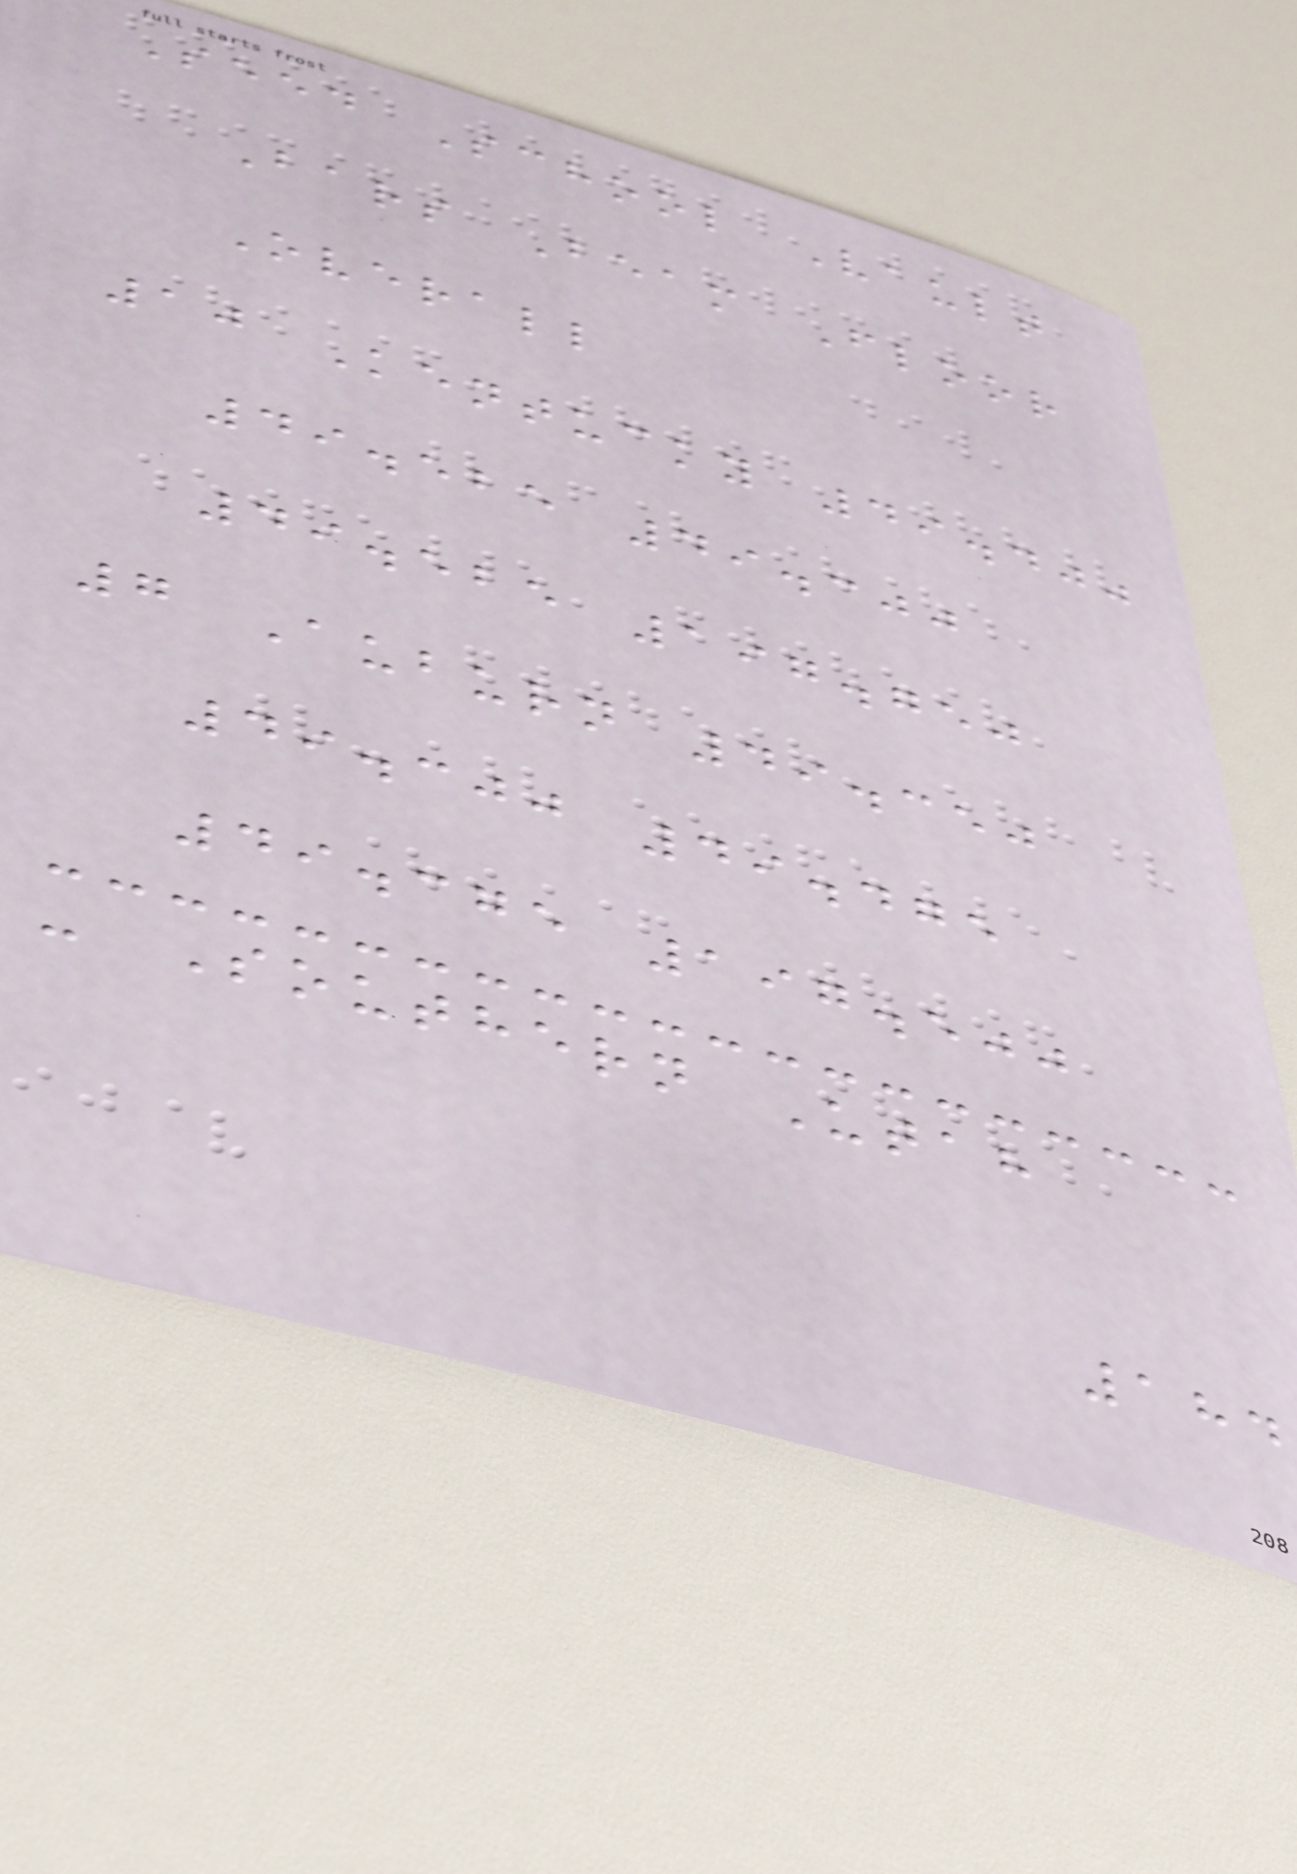Seed School Vault
Bars Beam Floor
Overall
10 Kentucky 49.400
49.525 49.300
49.525 197.750
7 Auburn 49.350
49.300 49.475
49.375 197.500
- Southern Utah
184
